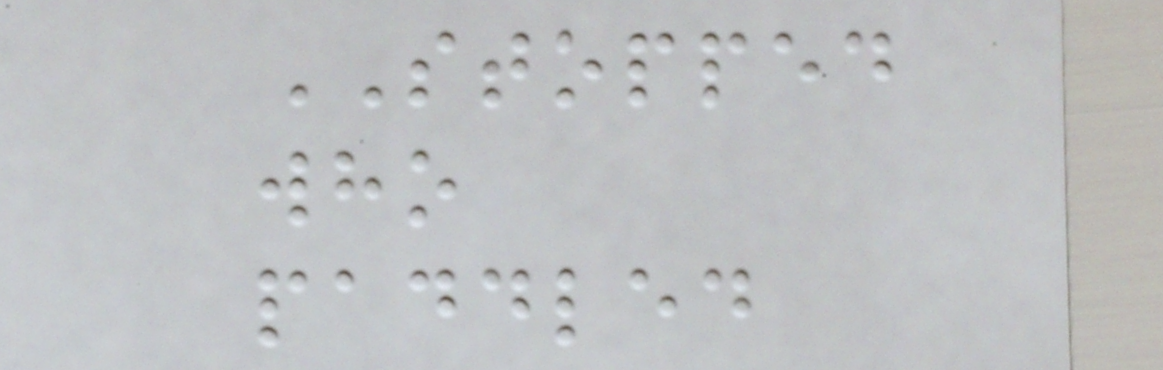STOPPED
who
paddled
